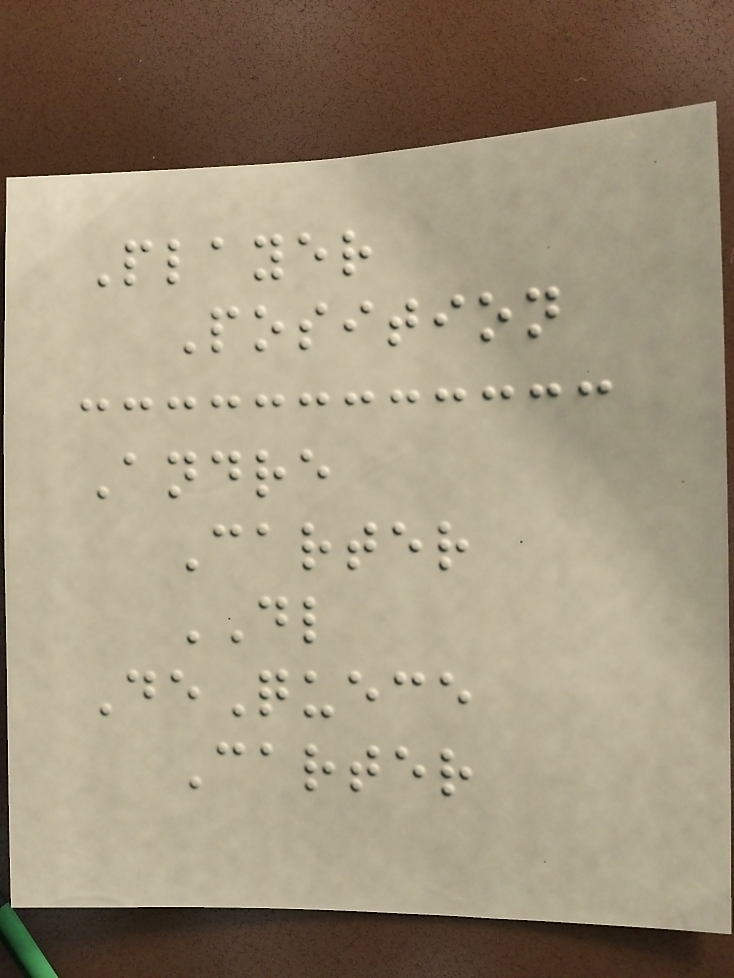Player
Position
Andre
Carter
DL
DeQuece
Carter
